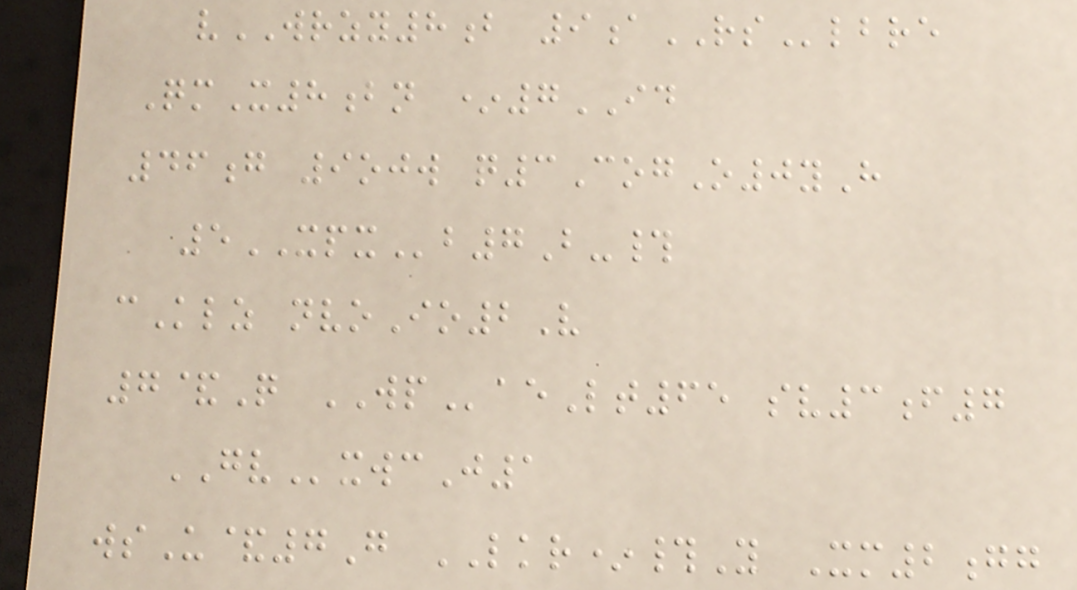vWRZY8b 9aRSlbre
QmX8bn *7ID
46g 9ojw q3CogO0yH
5XPXb7B-#
cKlz nvoIo2V
7&Q WPaeLt65 sv3f7
GVxwcJ1
wsU&7G LKR*#Y Xm2gg
